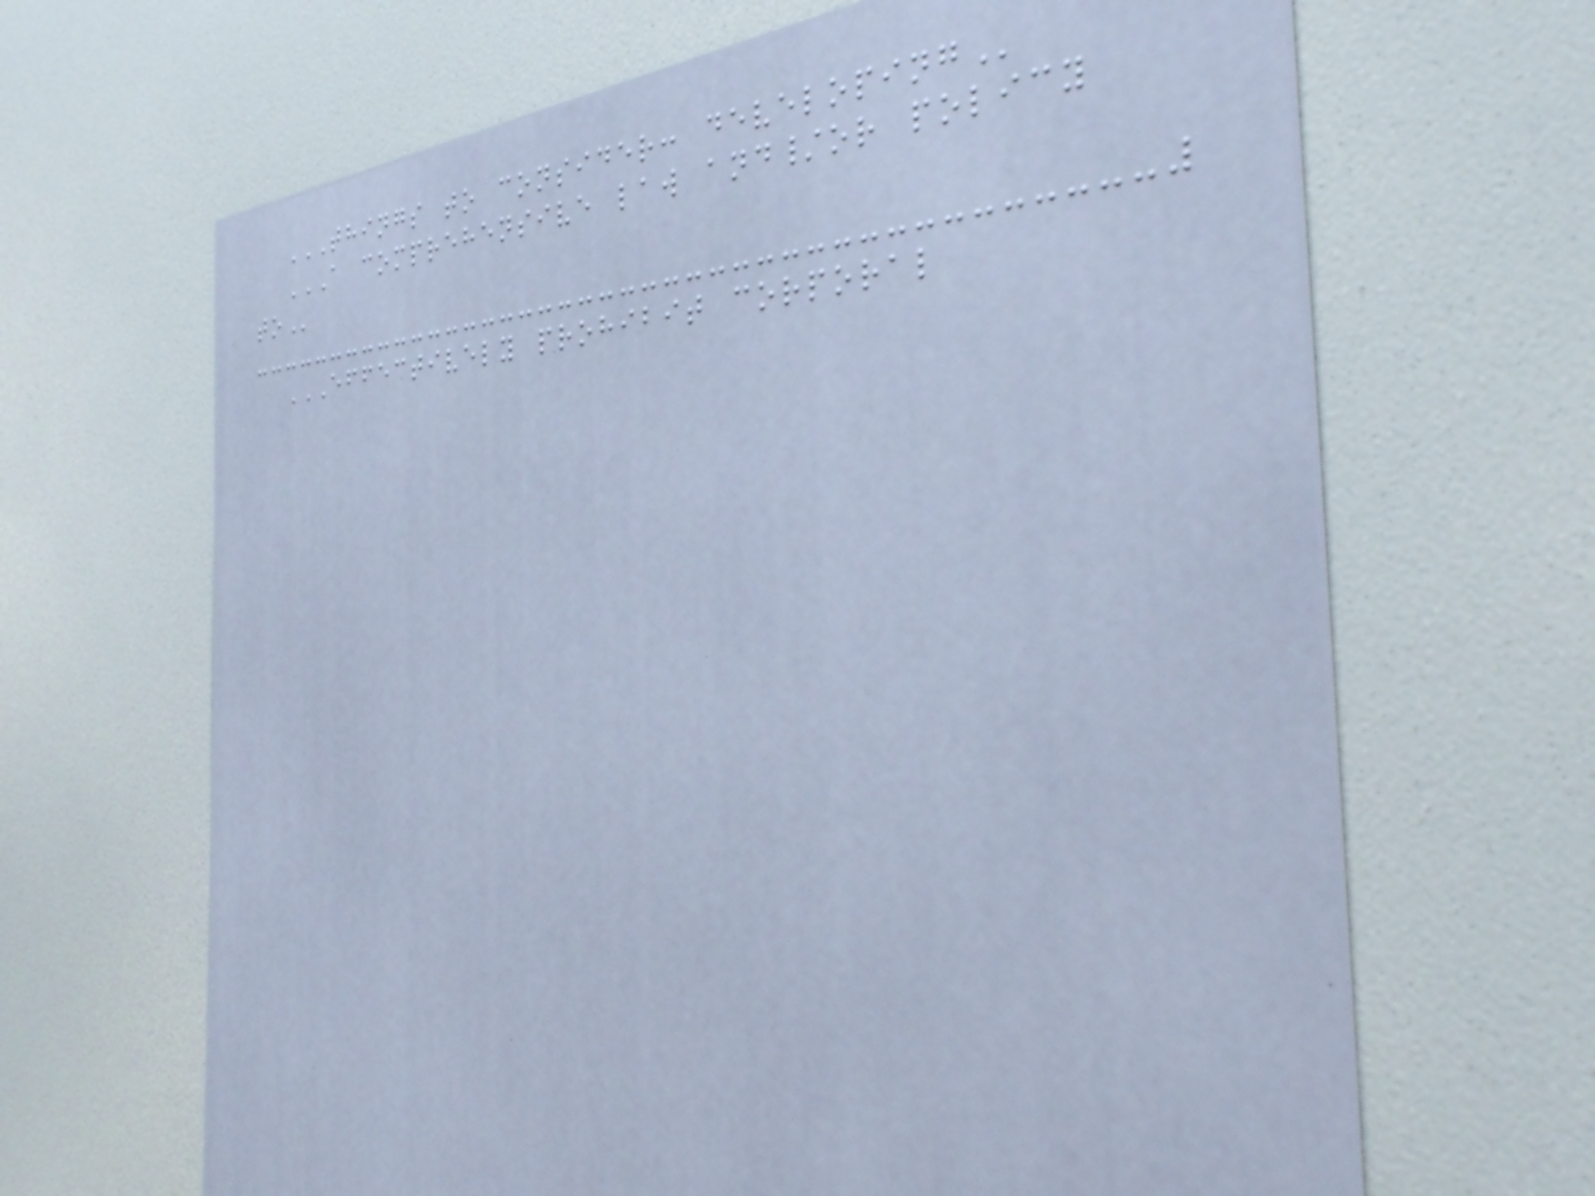THINGS TO CONSIDER: DEVELOPING
A COMPREHENSIVE LAW AND/OR POLICY
TO
EFFECTIVELY PROHIBIT CORPORAL
